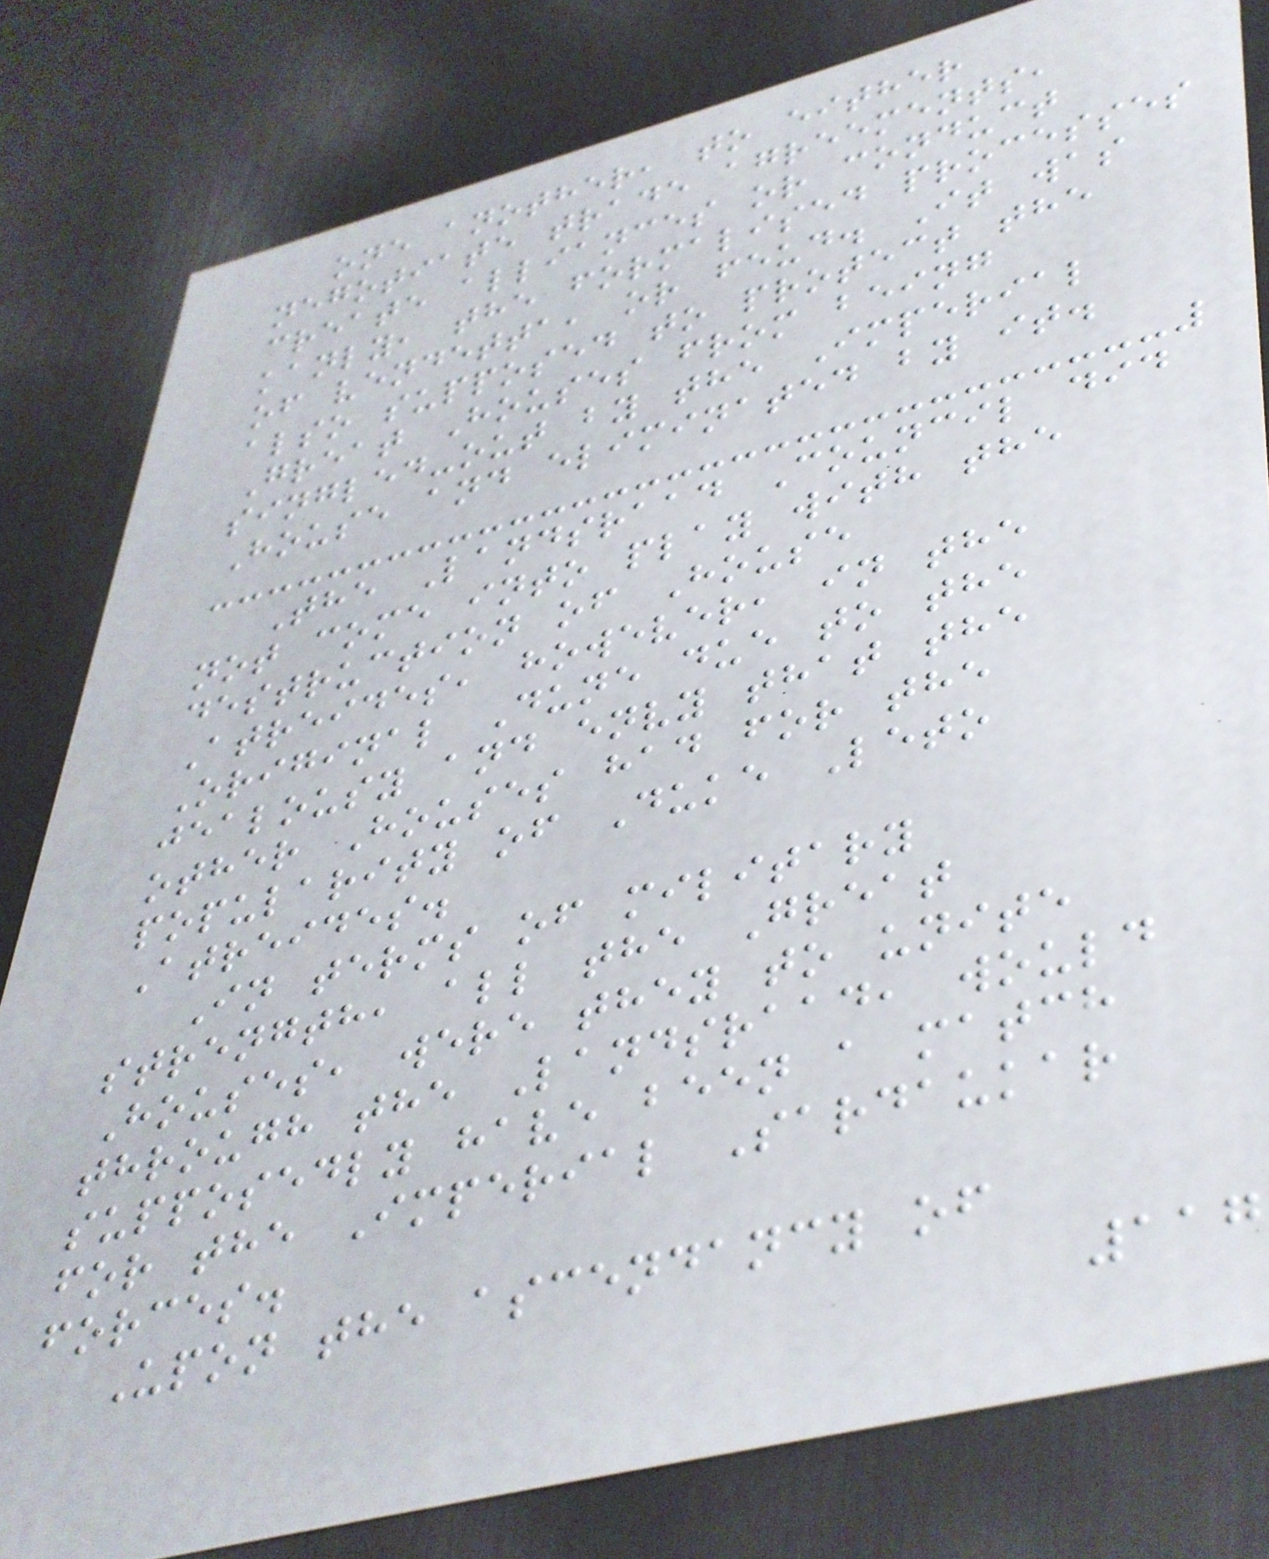one another, to either
negotiate trade agreements,
create alliances or conduct
kanly, the formalised processes
of vendetta, or feud. It was
also supposed to protect the
Great Houses from being
singled-out by the Imperial
House and eliminated by it.
The Landsraad Council did
not come into play with the
destruction of House
Atreides, however, in the
Original Dune due to the
jealousy and envy that the
other Houses had for the
popularity of Duke Leto
Atreides.
In terms of military
strength, all the Great
Houses, were they to unite
through the Landsraad, would
supposedly have been a match
for the Imperial Sardaukar
forces.
Upon the ascendancy of
117
